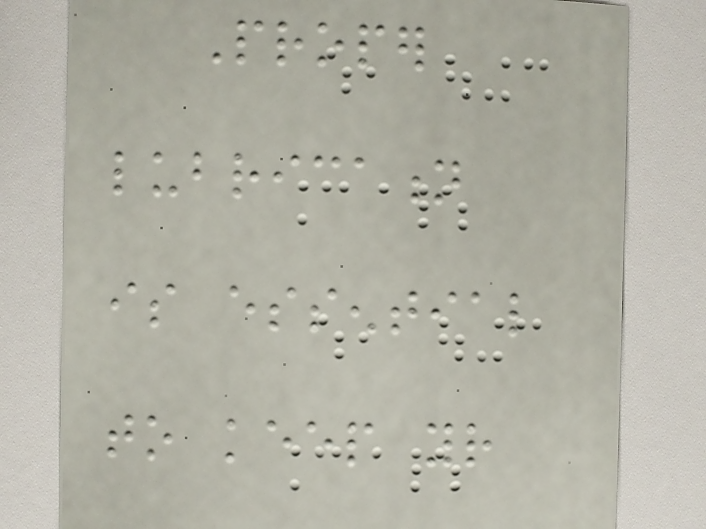Proper
lubrication
is essential
to keep your
